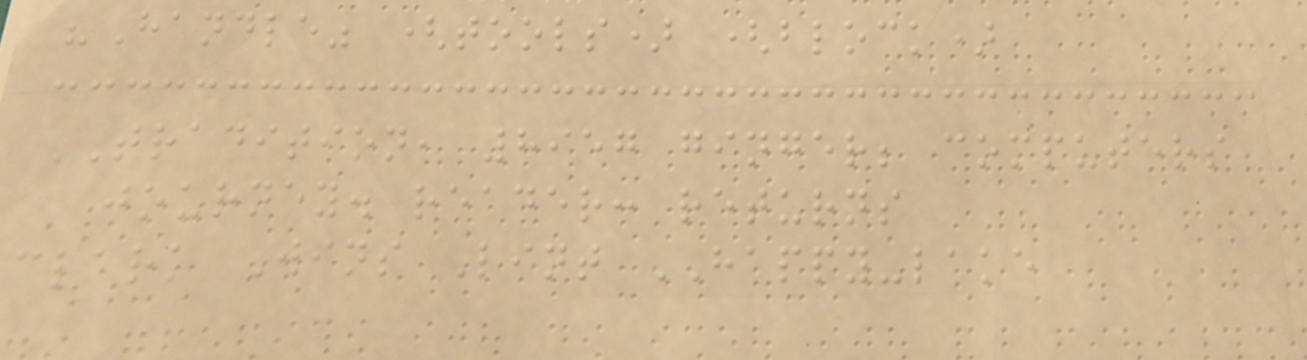"Handle" (tools) (block)
TRADITION, 8957 ginger; computers
journey. reader: returns
clark Wins Lint HAPPY-lake
